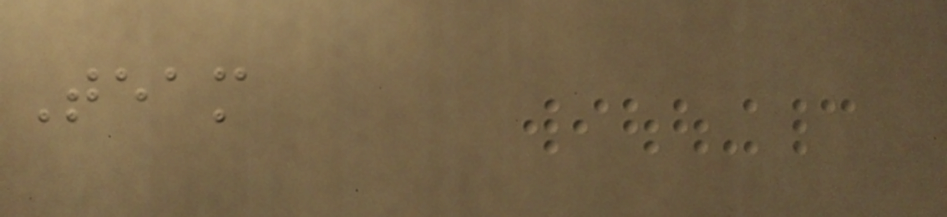Team
